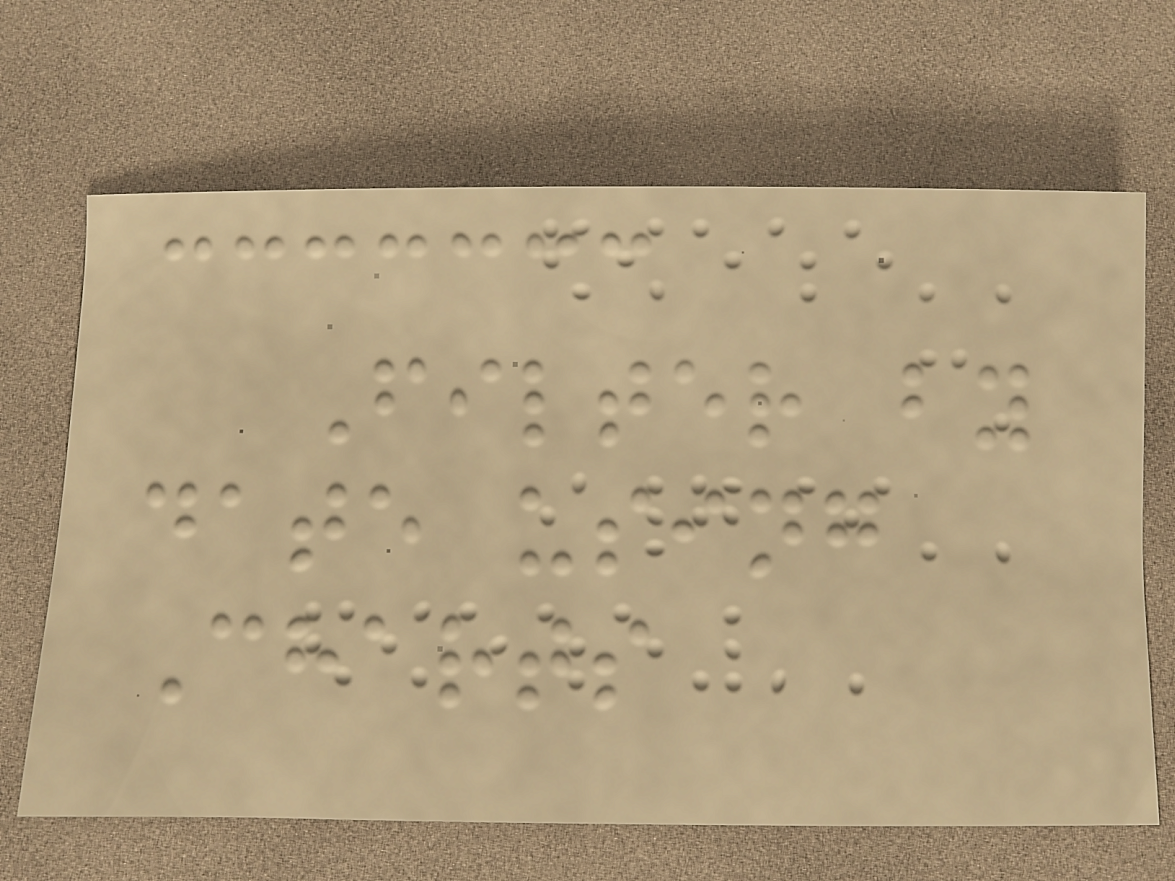Filter by
date using
Charts
